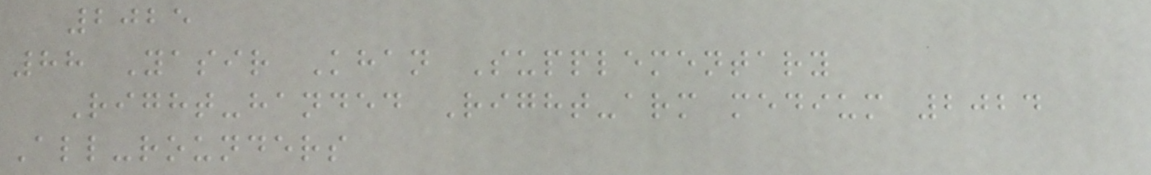2025
88 Yasir Khan Supplementary
Right-handed Right-arm medium 2024
All-rounders
